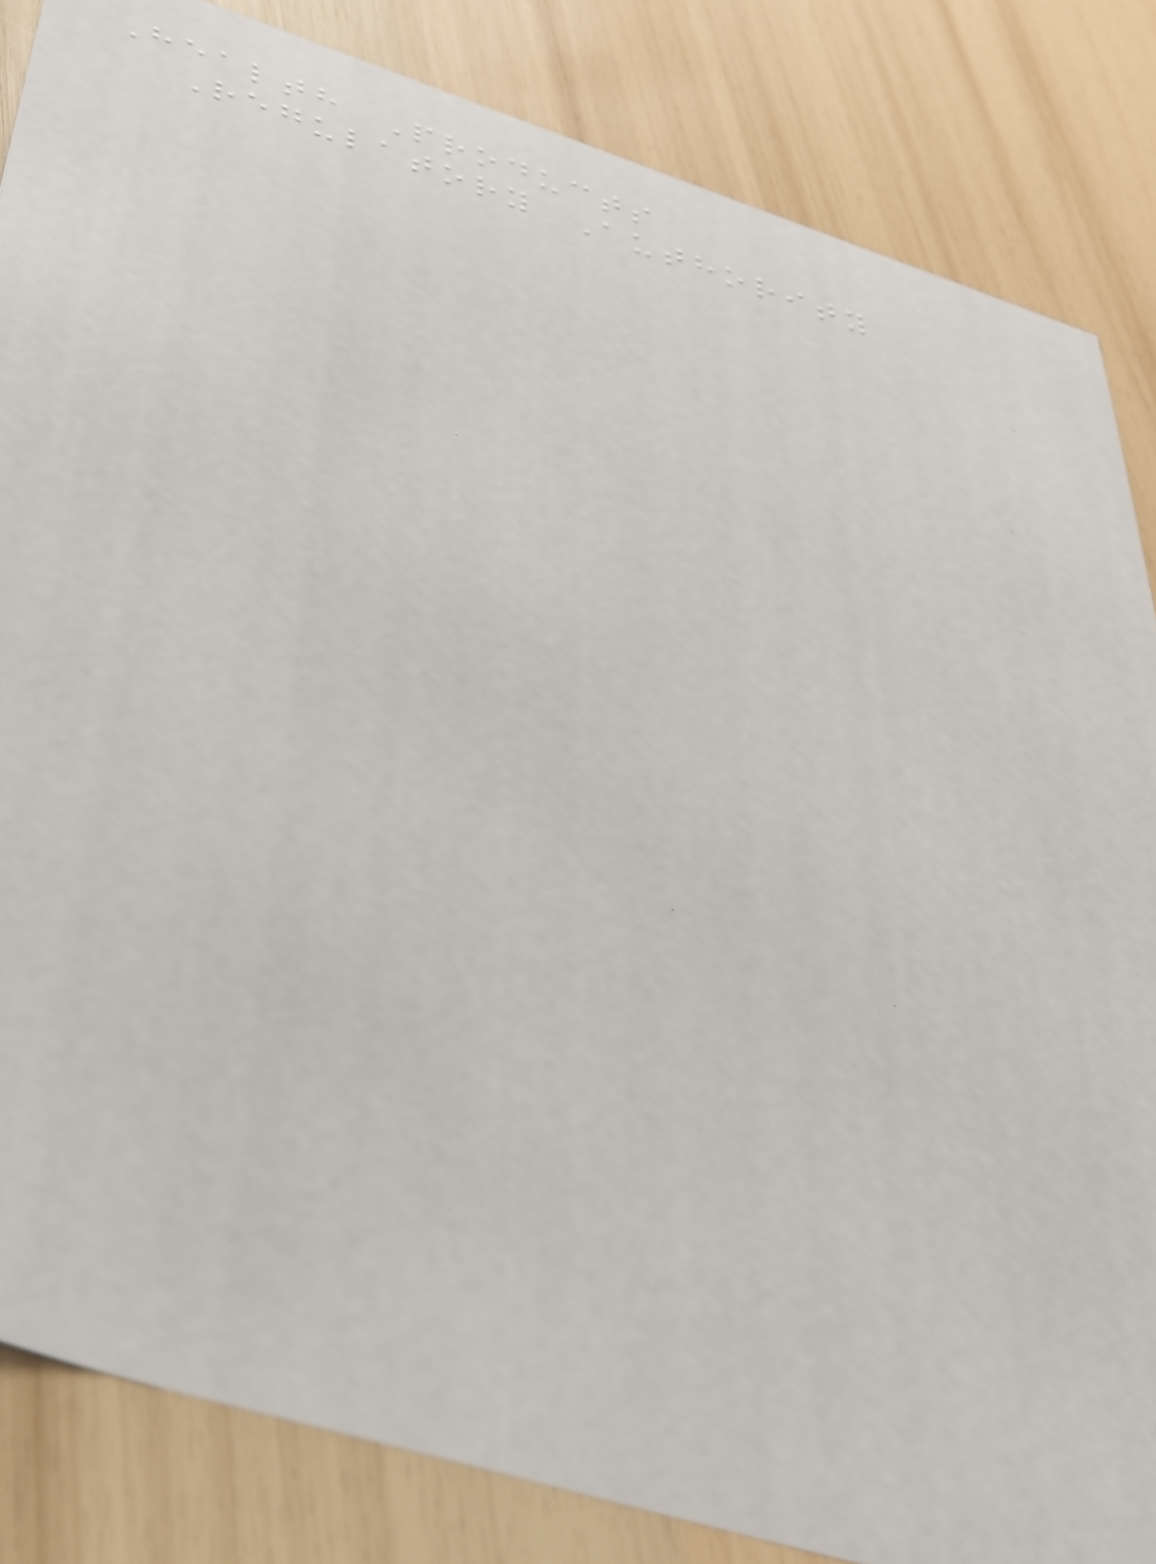Health Products
Regulatory Authority
